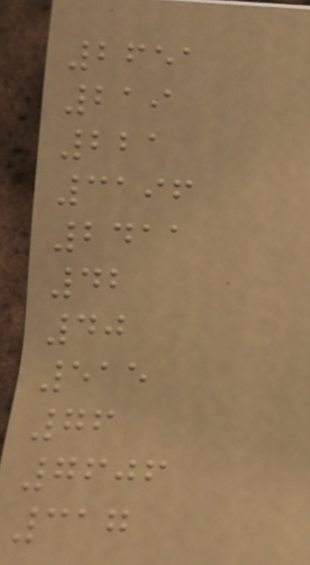2651
219
221
3196
2411
42
40
515
76
7606
317
